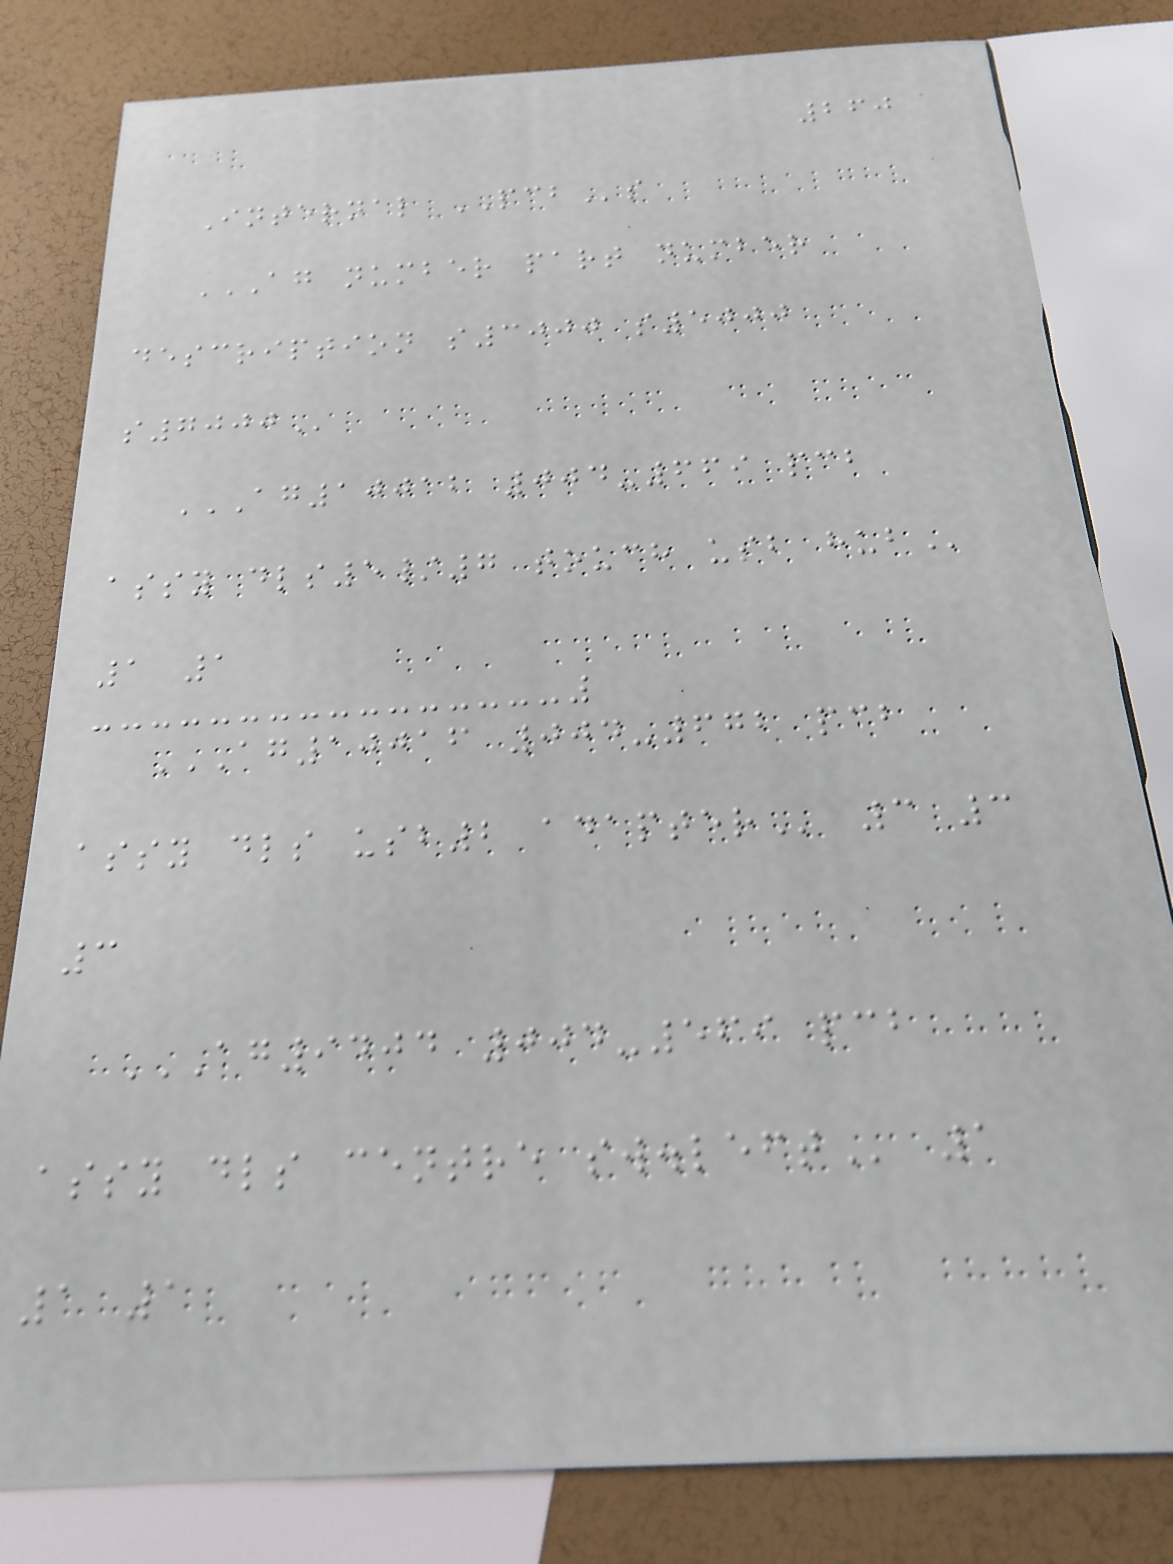260
Internal PCBs
AG NUMBER PART NUMBER
DESCRIPTION S3000 S5000
S7000
AG10012 004-669 PCB
ASSY DLS5/7 TOUCH USB HUB
1 1
AG10016 004-672 PCB
ASSY DLS USB2 ADAPTER 3 3
3
AG9404 004-569 PCB
ASSY DLS CENTRE SW.LEFT 1
1 1
